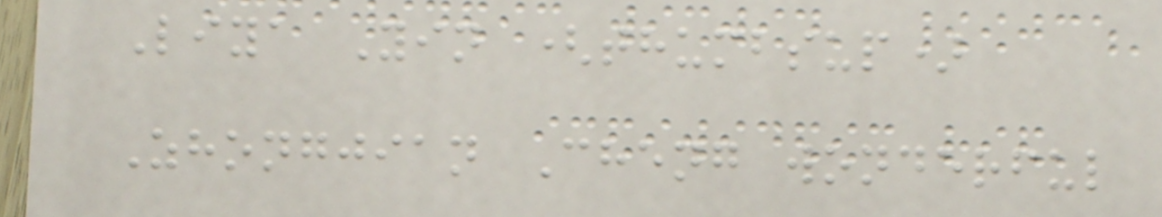Liya Yin (thumbsup)
Zhongjian Cheng wonderful
